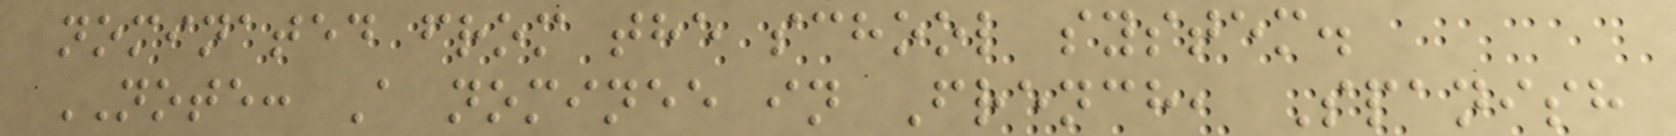nominated from the school system.
NOTE: A nominee in French, Spanish
